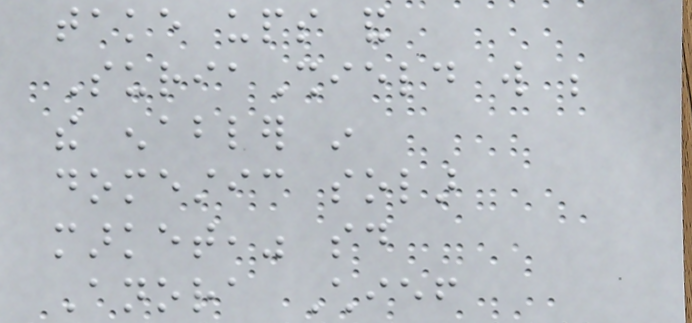take ups and
SuriaShield will be
the enabler in
domestic solar
market," said
Anora Chief
